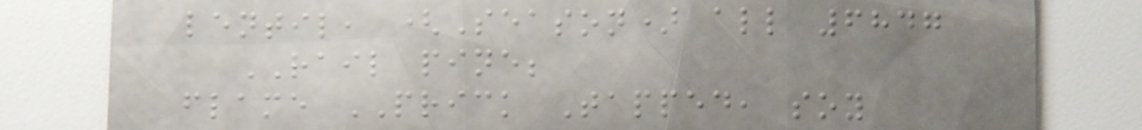lentil, (Season) all 6847
RAIL pine;
flame PRICK Tapped, soy
